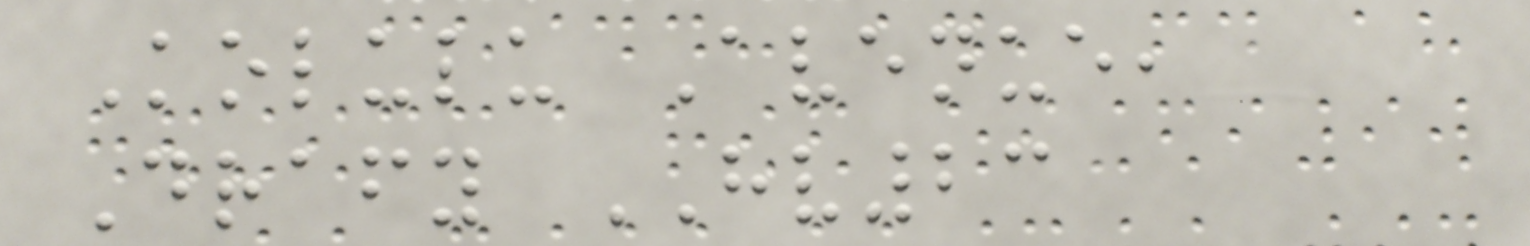Kolulu Avenue,
Drafy HV23
